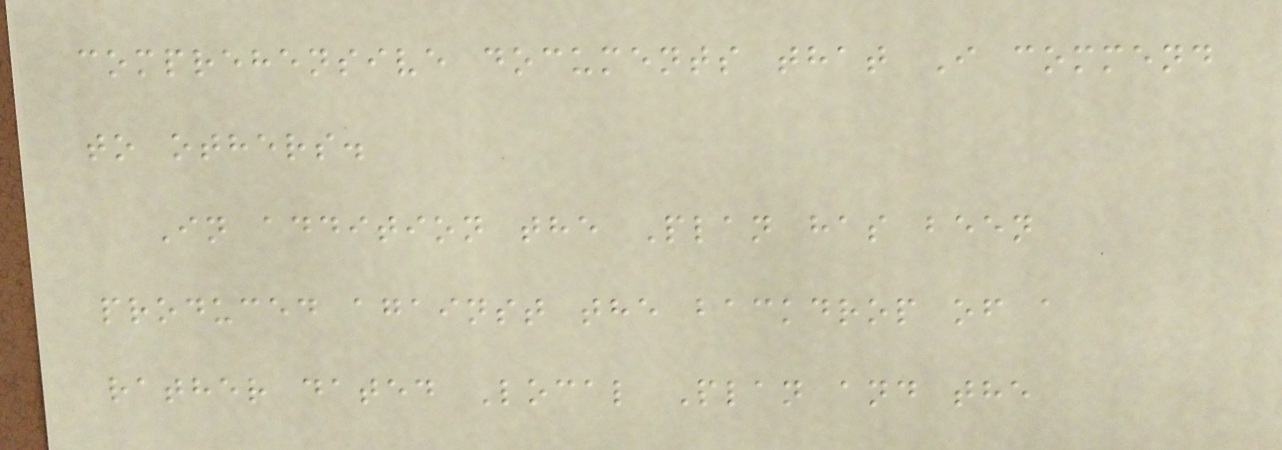comprehensive documents that I commend
to others.
In addition the Plan has been
produced against the backdrop of a
rather dated Local Plan and the
